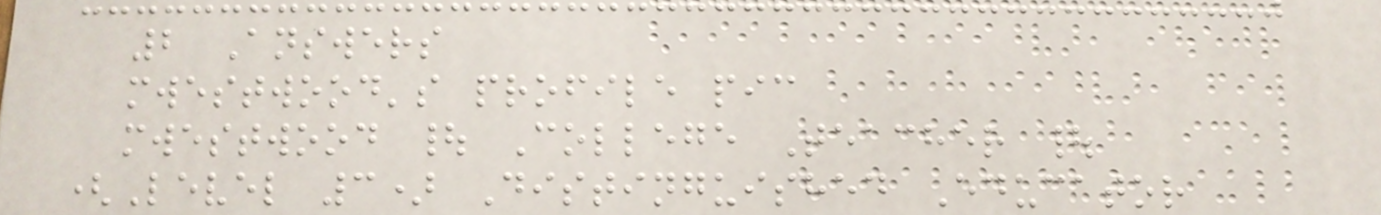2 Answers
mwestwood's profile pic
mwestwood | College Teacher |
(Level 3) Distinguished Educator
